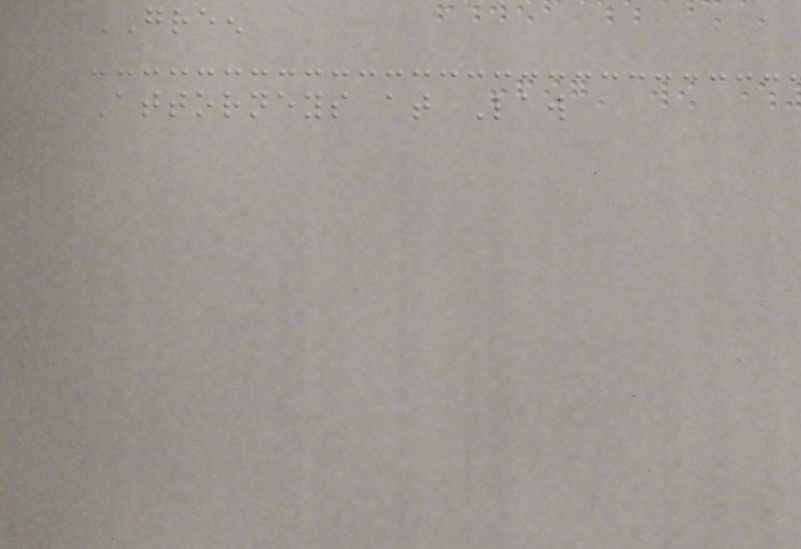GREEN
Attorneys at Law
